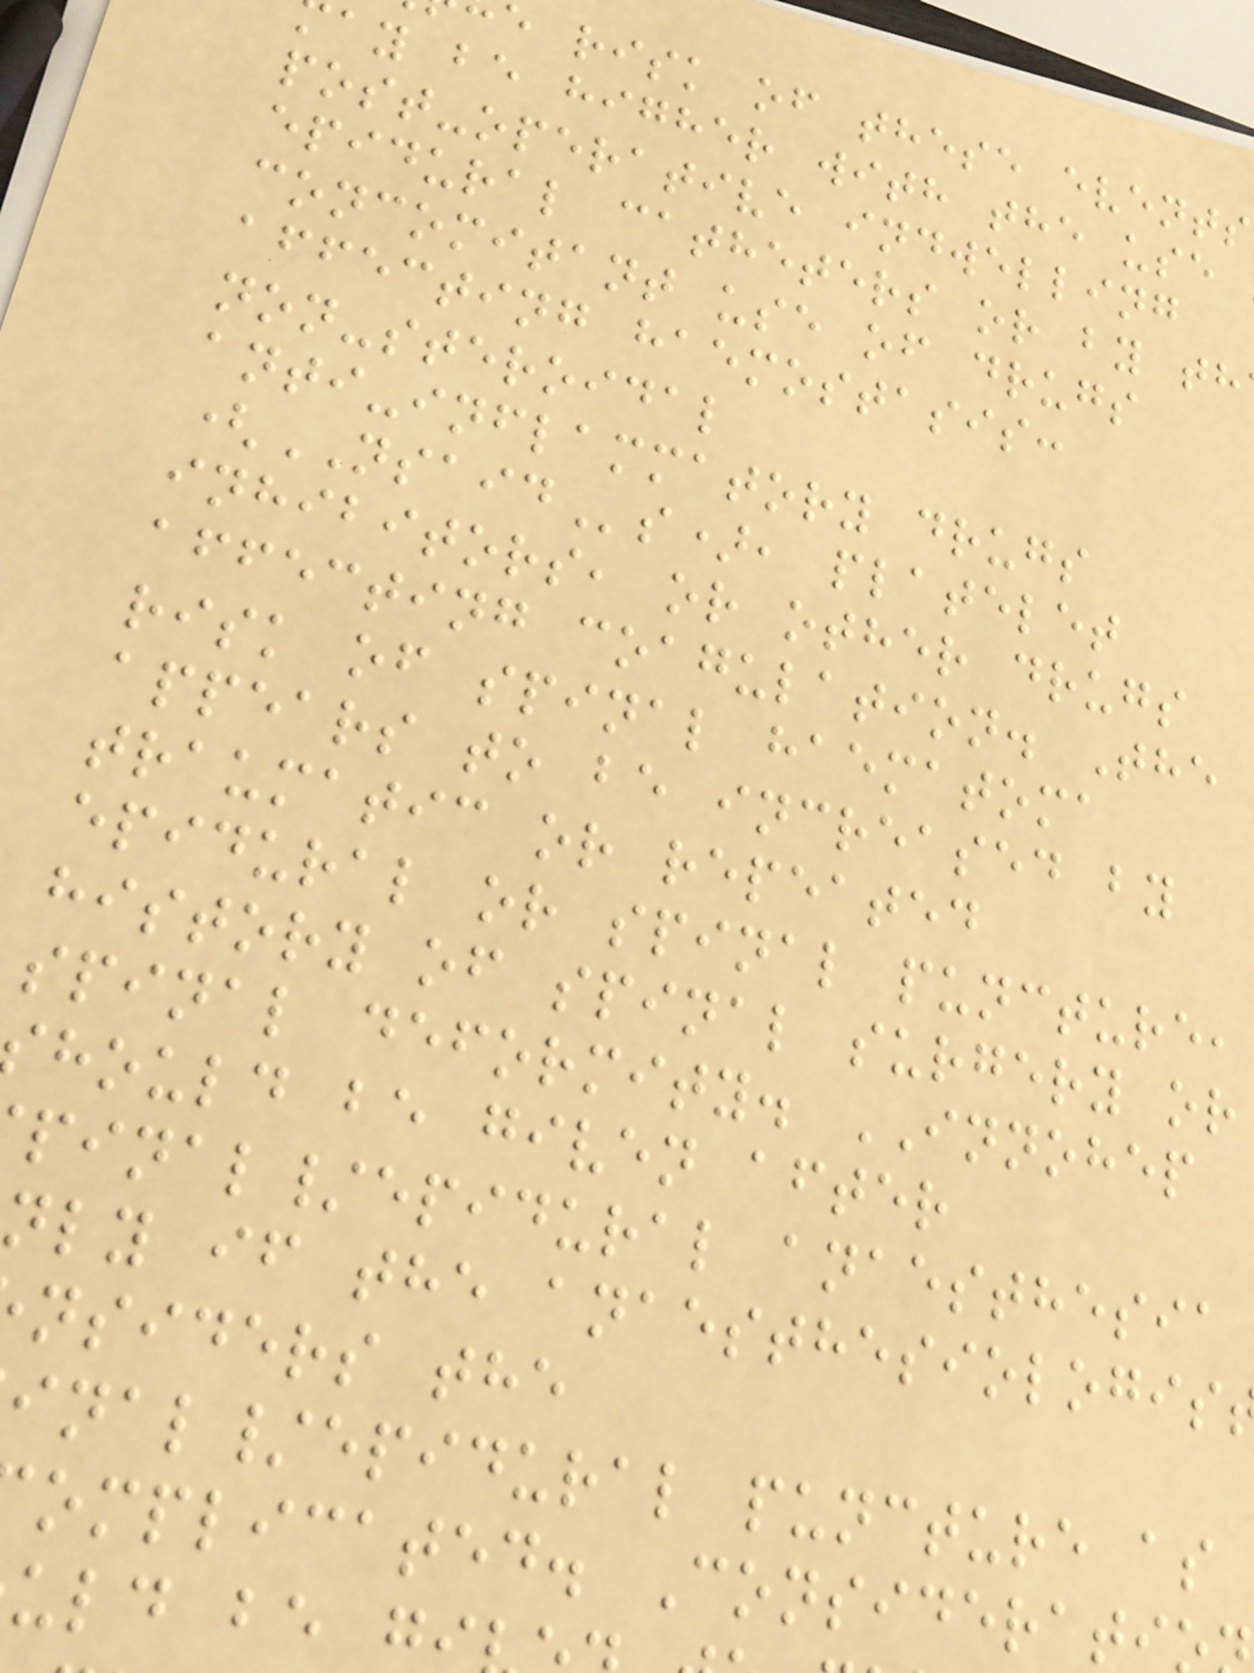e risk of these events
ay be higher with the use
post-operative indwelling
epidural catheters or by th
concomitant use of drugs
affecting haemostasis:
non-steroidal
anti-inflammatory drugs
(NSAIDs), platelet
inhibitors, or other drugs
affecting coagulation. The
risk of spinal haematoma
appears to be increased by
traumatic or repeated
epidural or spinal puncture,
history of spinal surgery or
spinal deformity. INNOHEP
hould be given after
pinal/epidural anaesthesia
nly if the anaesthesiologis
nsiders the
inal/epidural puncture as
omplicated. Considerati
uld be g
